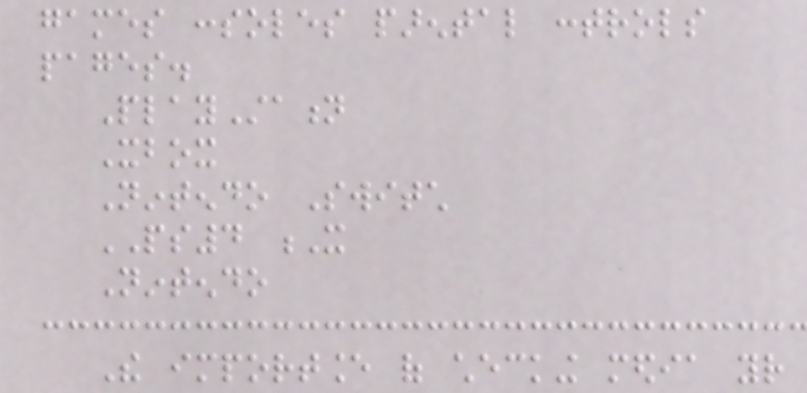games consoles parental controls
pages.
PlayStation
Xbox
Nintendo Switch
PS4 X
Nintendo
The importance of checking media your
